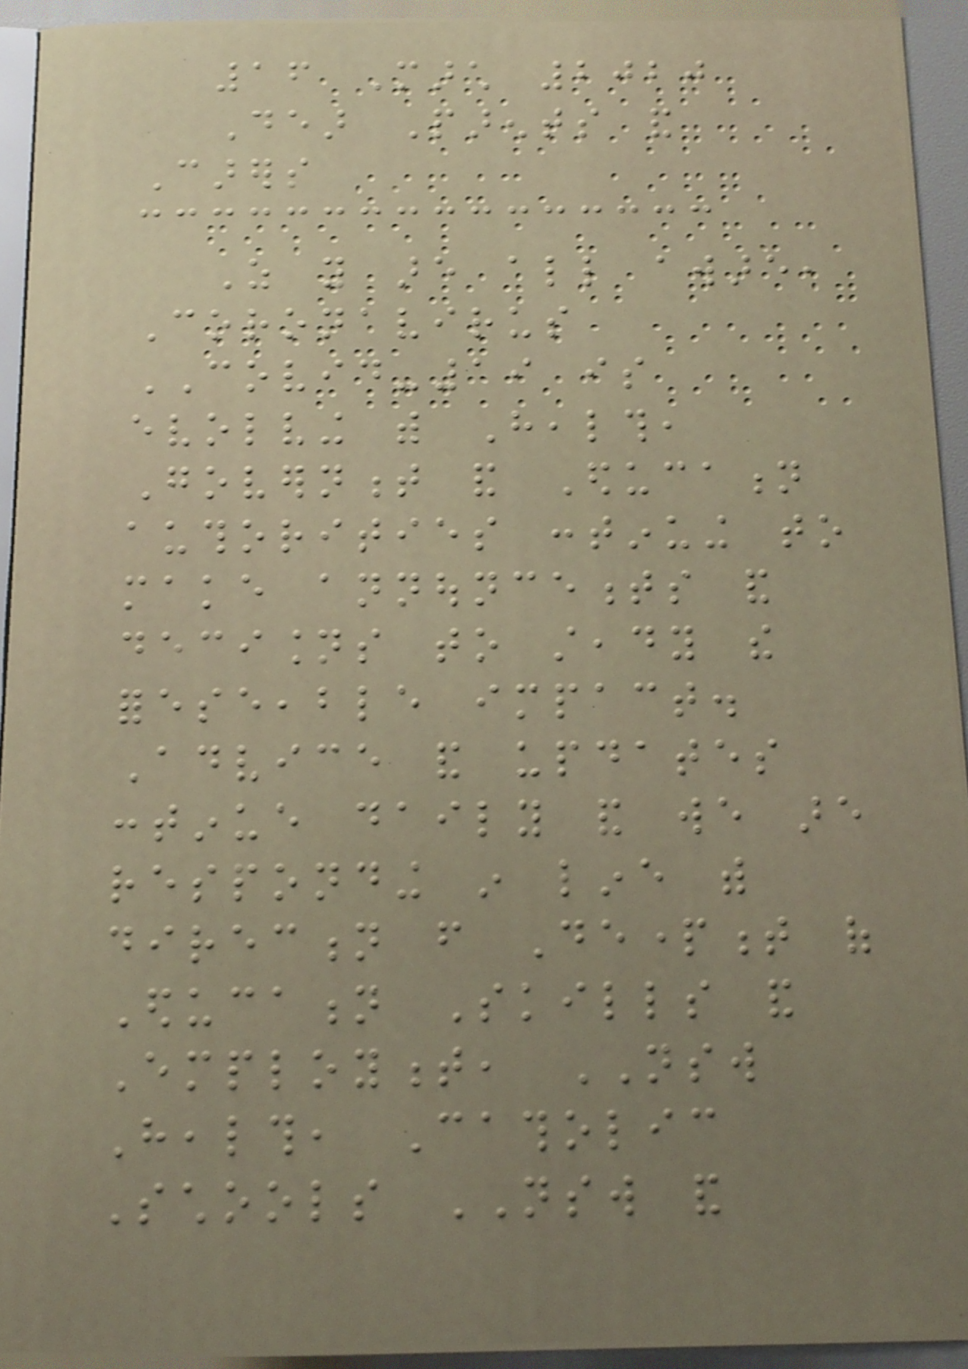16 March 2020
Dear Parents and
Carers
As you are all aware,
Coronavirus
COVID-19 is
evolving with Health,
Government and Education
authorities continuing to
make announcements and
decisions to steady the
foreseeable impact.
Advice and updates
continue daily and we are
responding in line with
direction from Department of
Education Skills and
Employment, NSW
Health, Catholic
Schools NSW and
